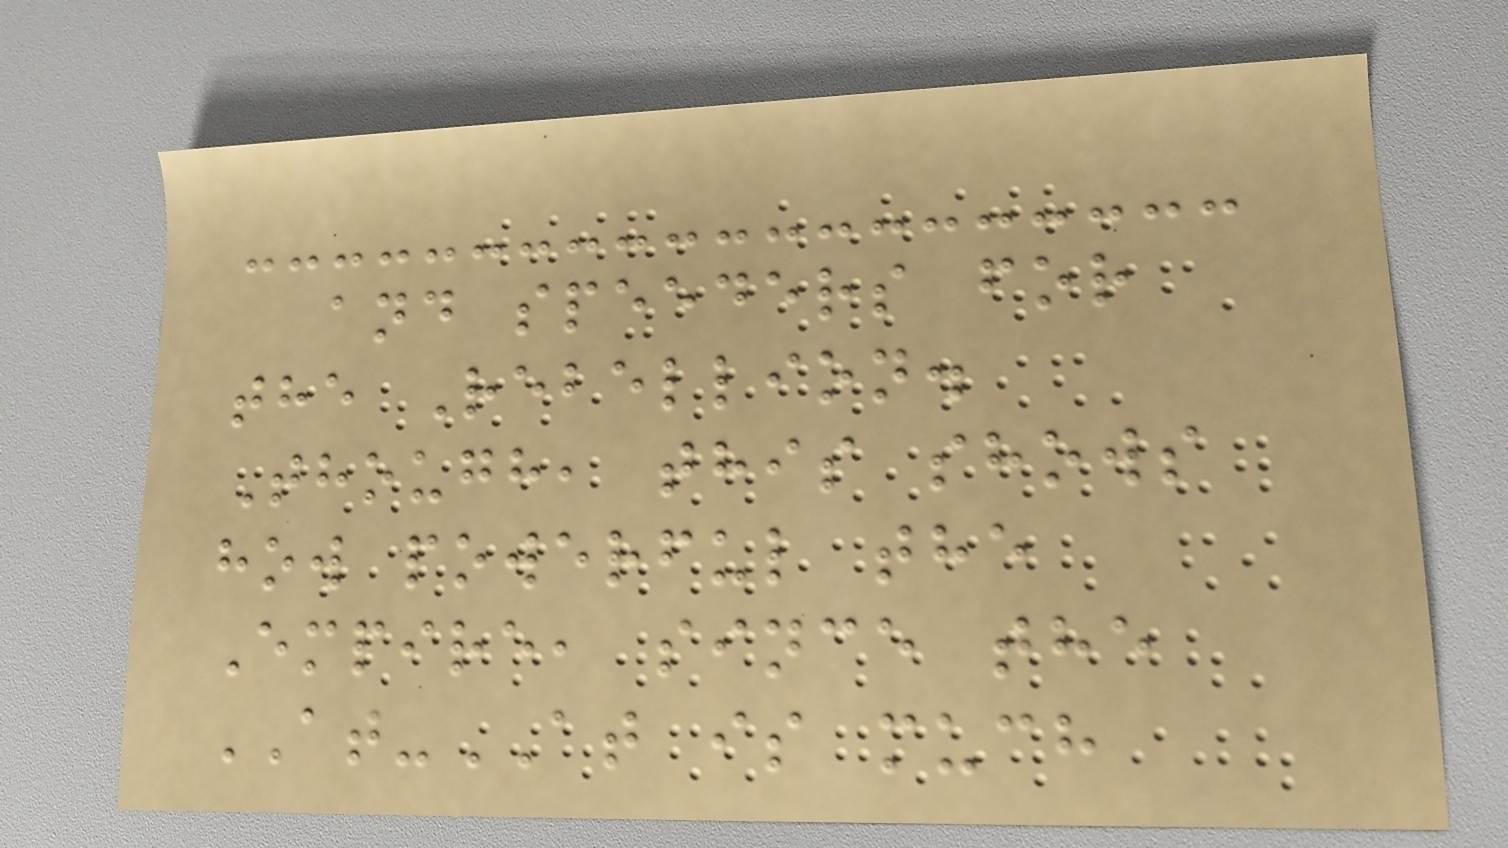and speeders for
the Rebellion.
Though, this shows
how powerful the
Empire, since the
AT-AT is much
